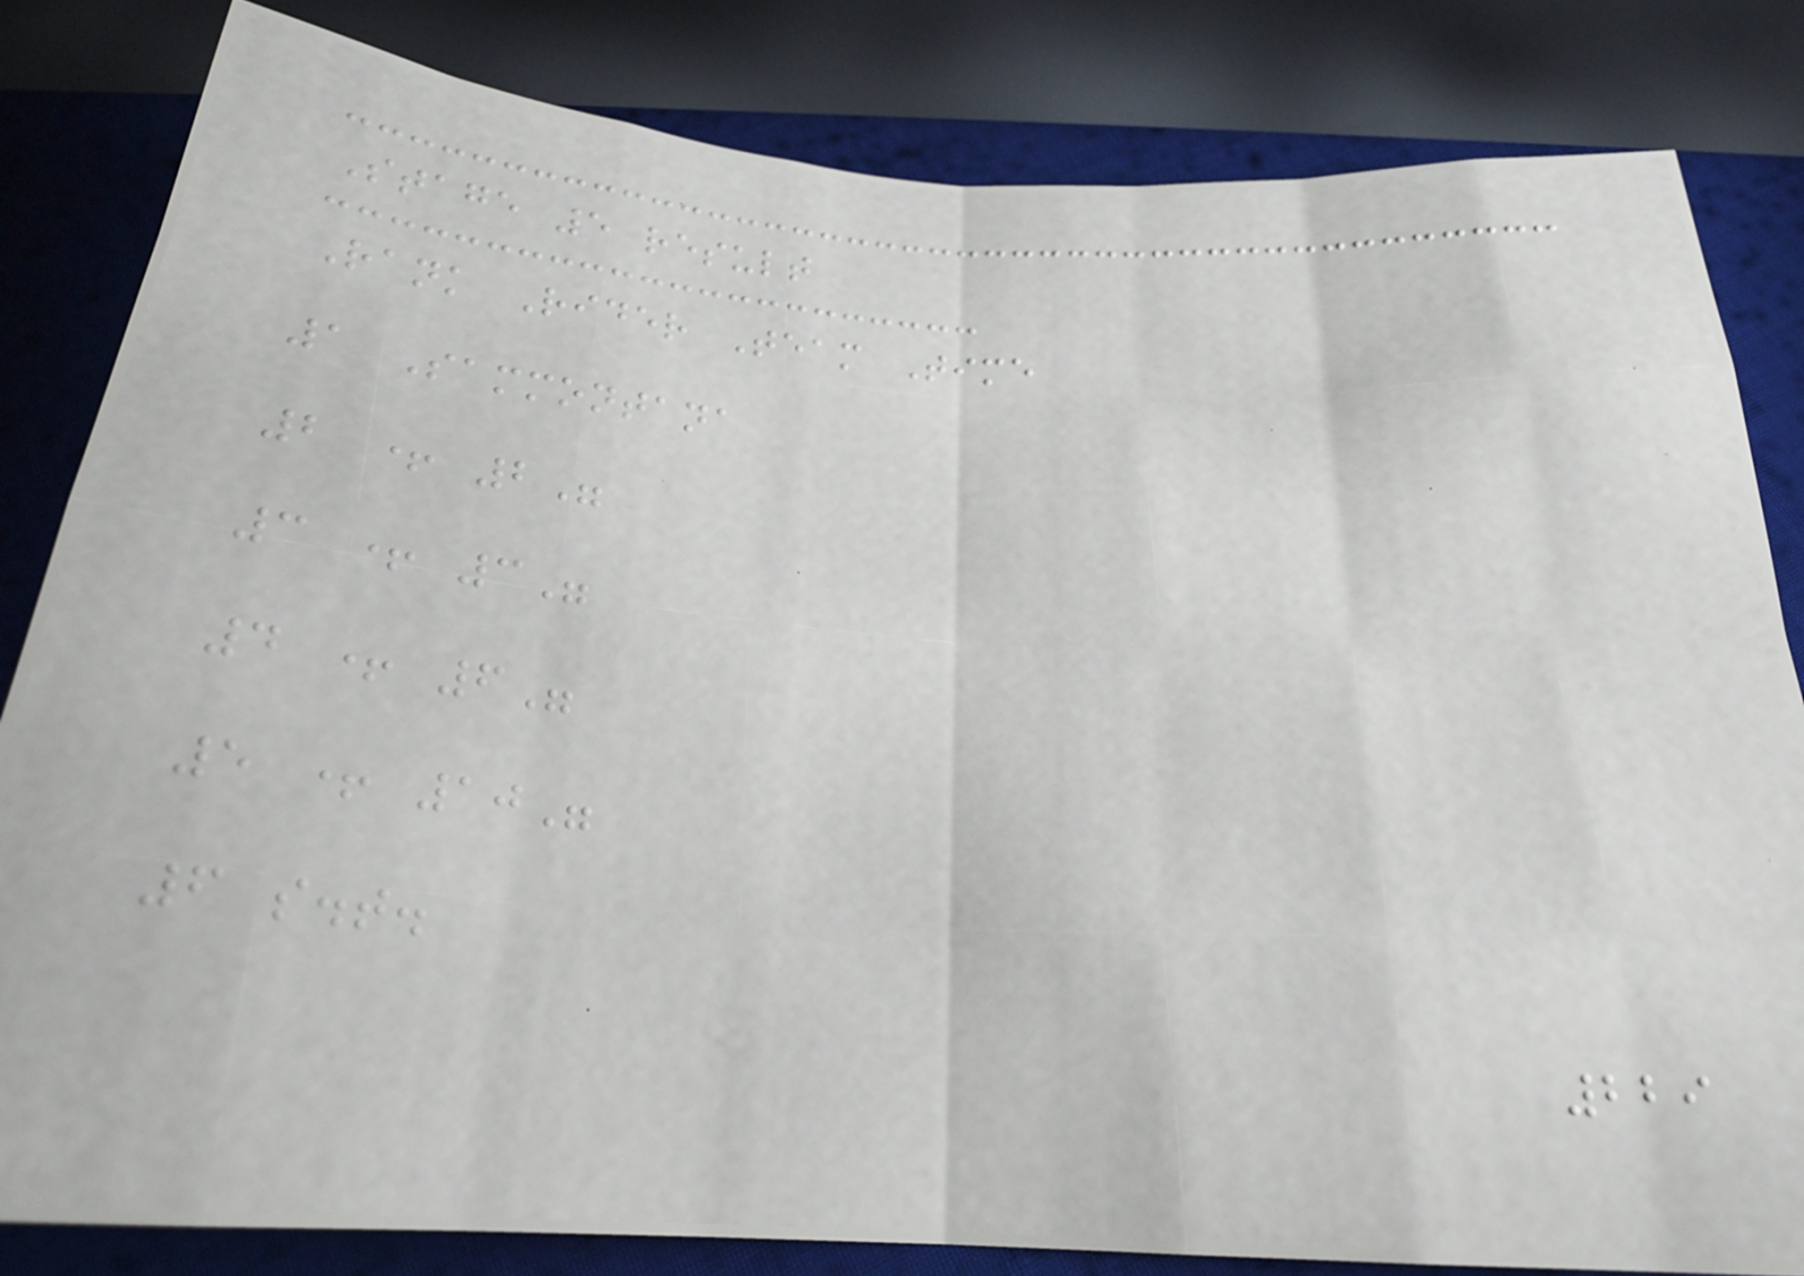Stage 5 result
Rank Rider Team Time
1 Sammontana
2 + 2"
3 + 3"
4 + 6"
5 + 10"
6 s.t.
229
